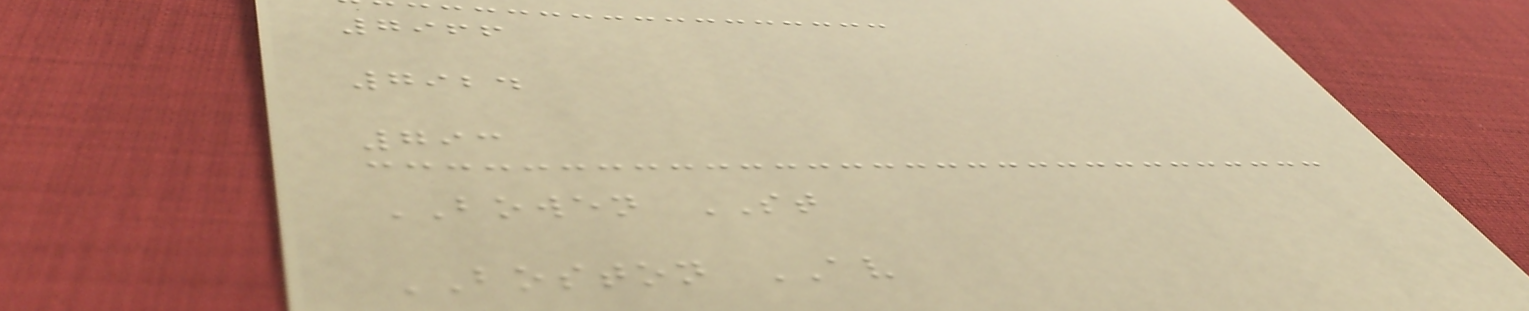7966
7924
793
BOWEN ST
BOSTON AV
